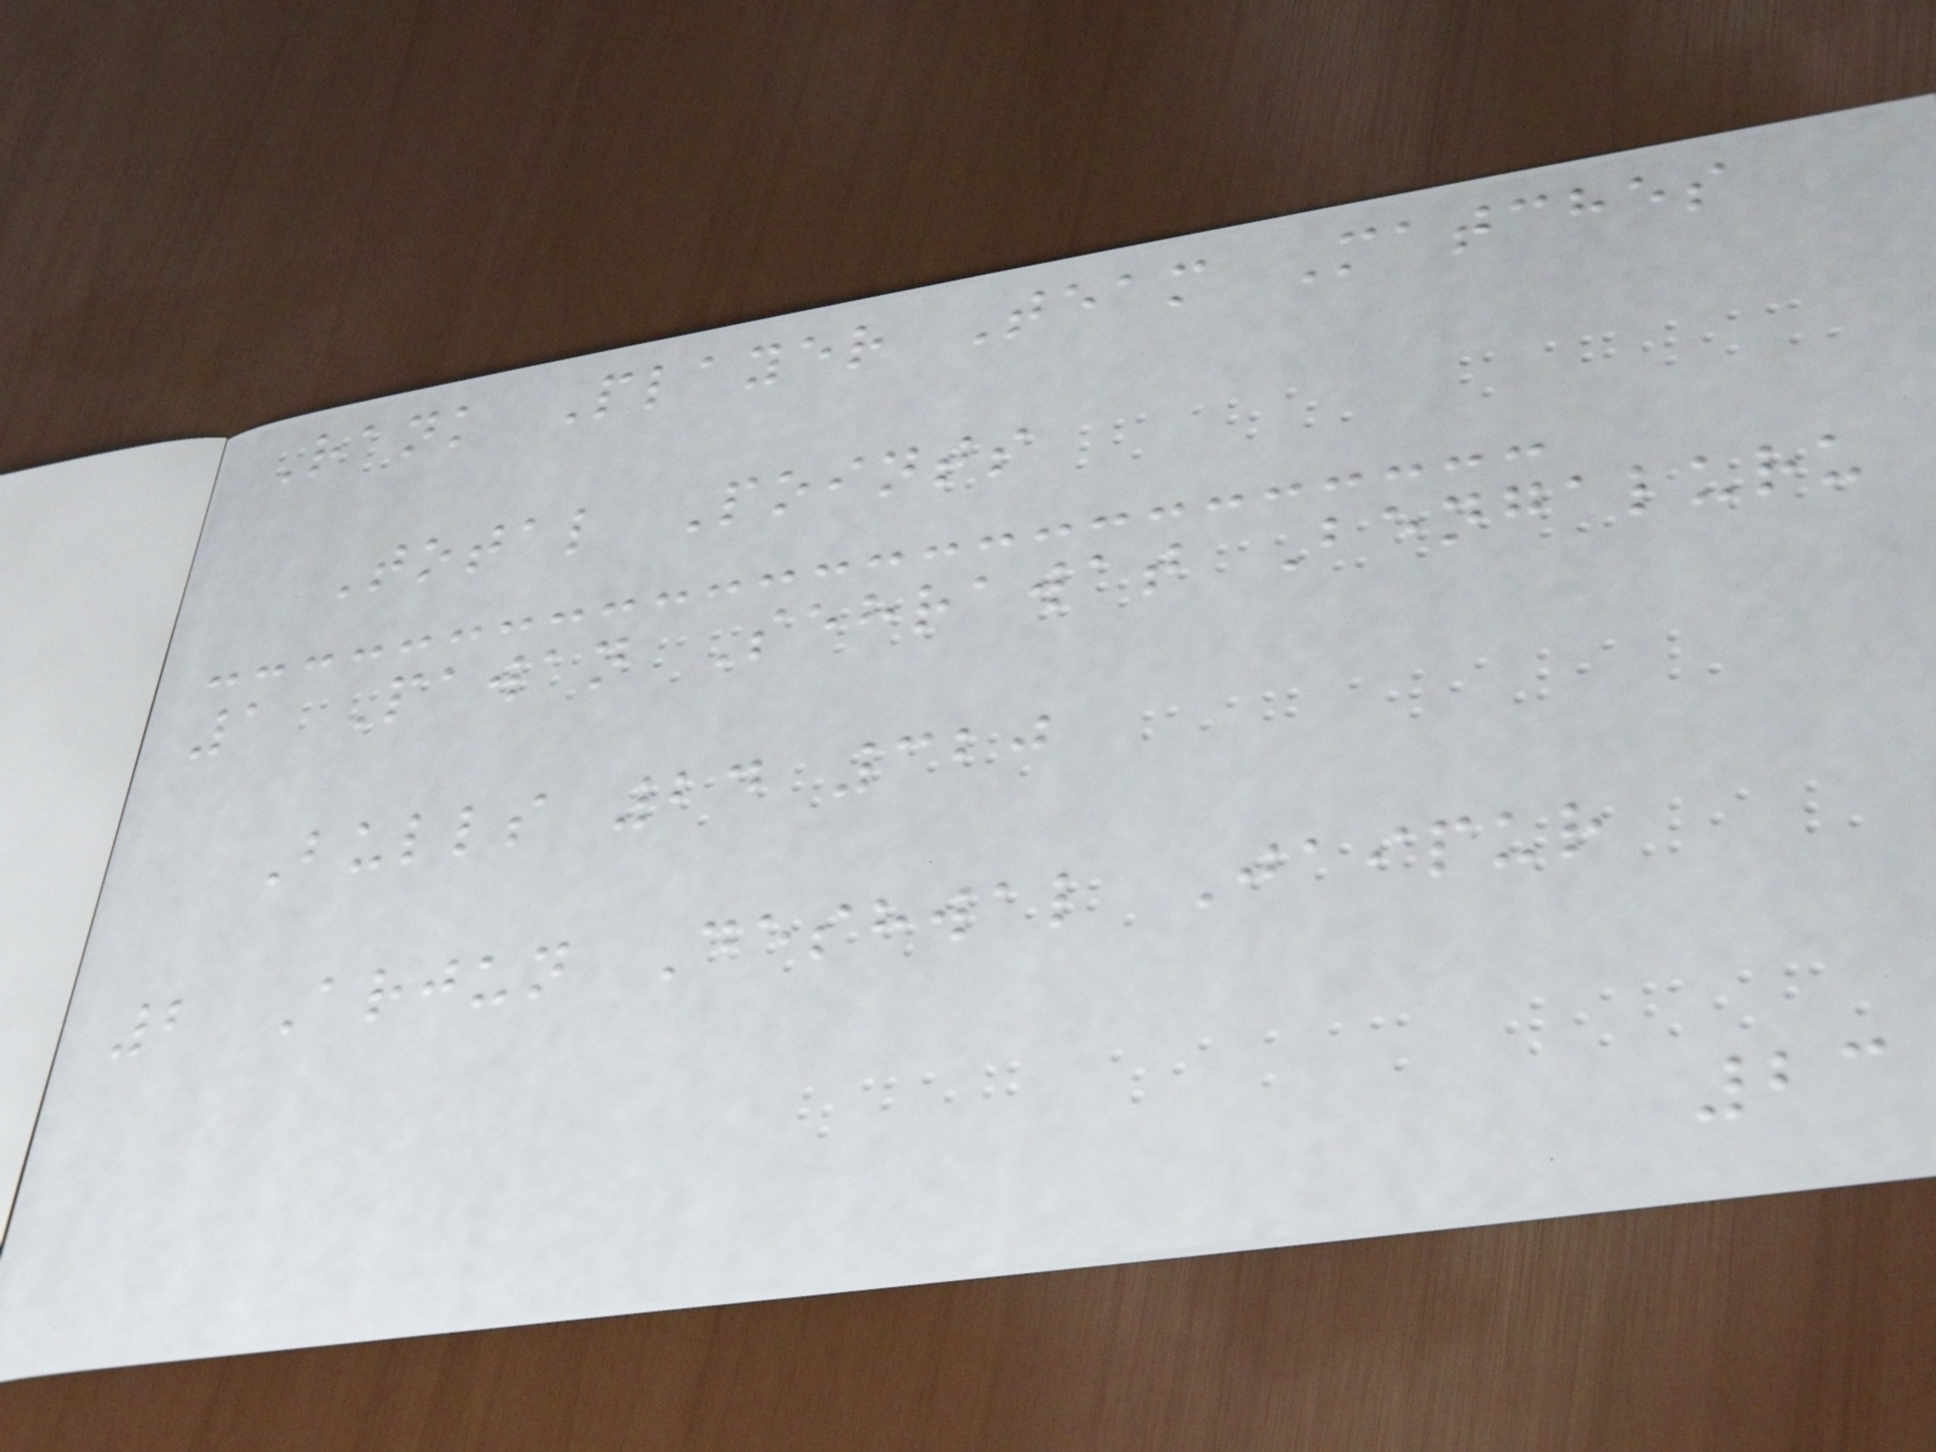Rank Player Team Matches
Total Points
1 Pawan Sehrawat Bengaluru
Bulls 24 320
2 Arjun Deshwal Jaipur
23
